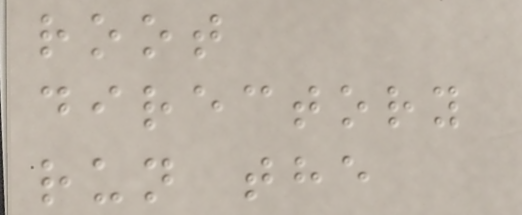root
directory
run the
